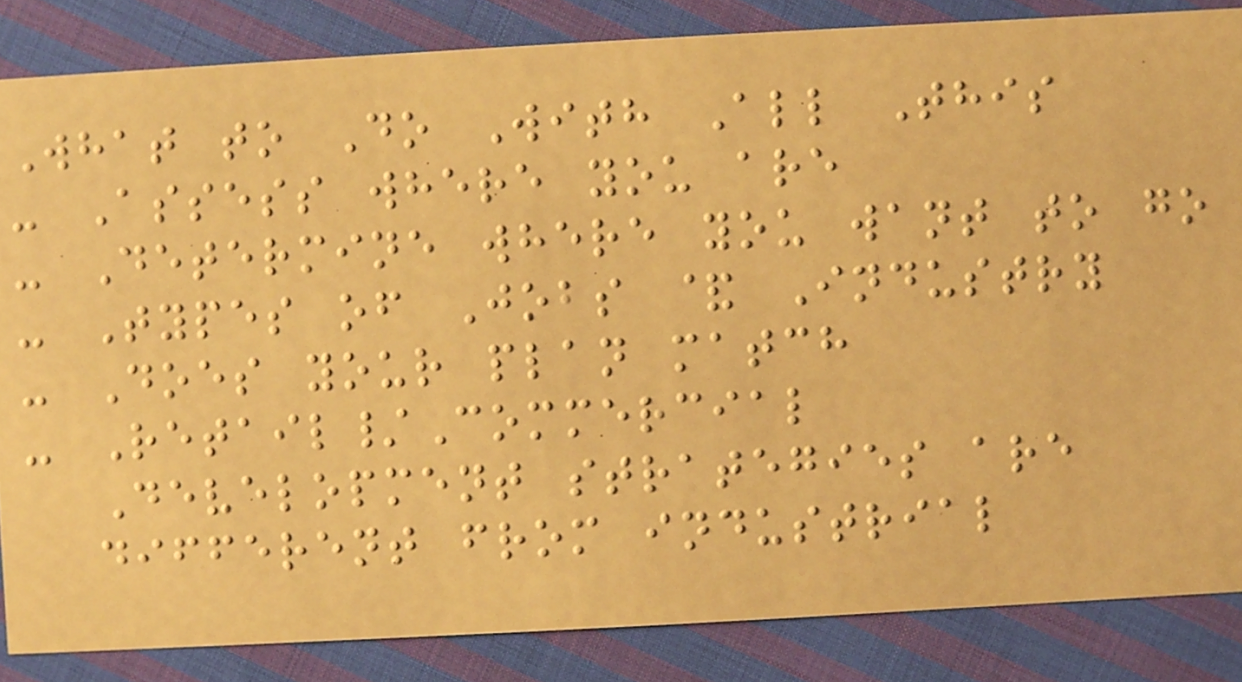What to Do With All This
- Assess where you are
- Determine where you want to go
- Types of Jobs & Industry
- Does your plan match
- Retail/Commercial
Development strategies are
different from industrial
